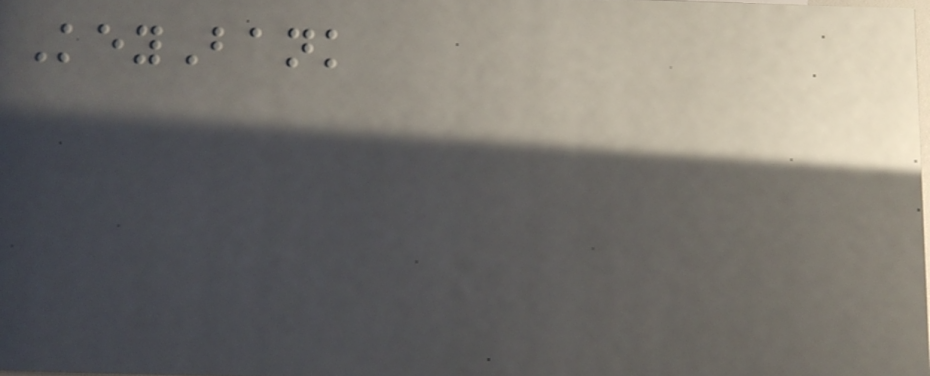KeyBank
